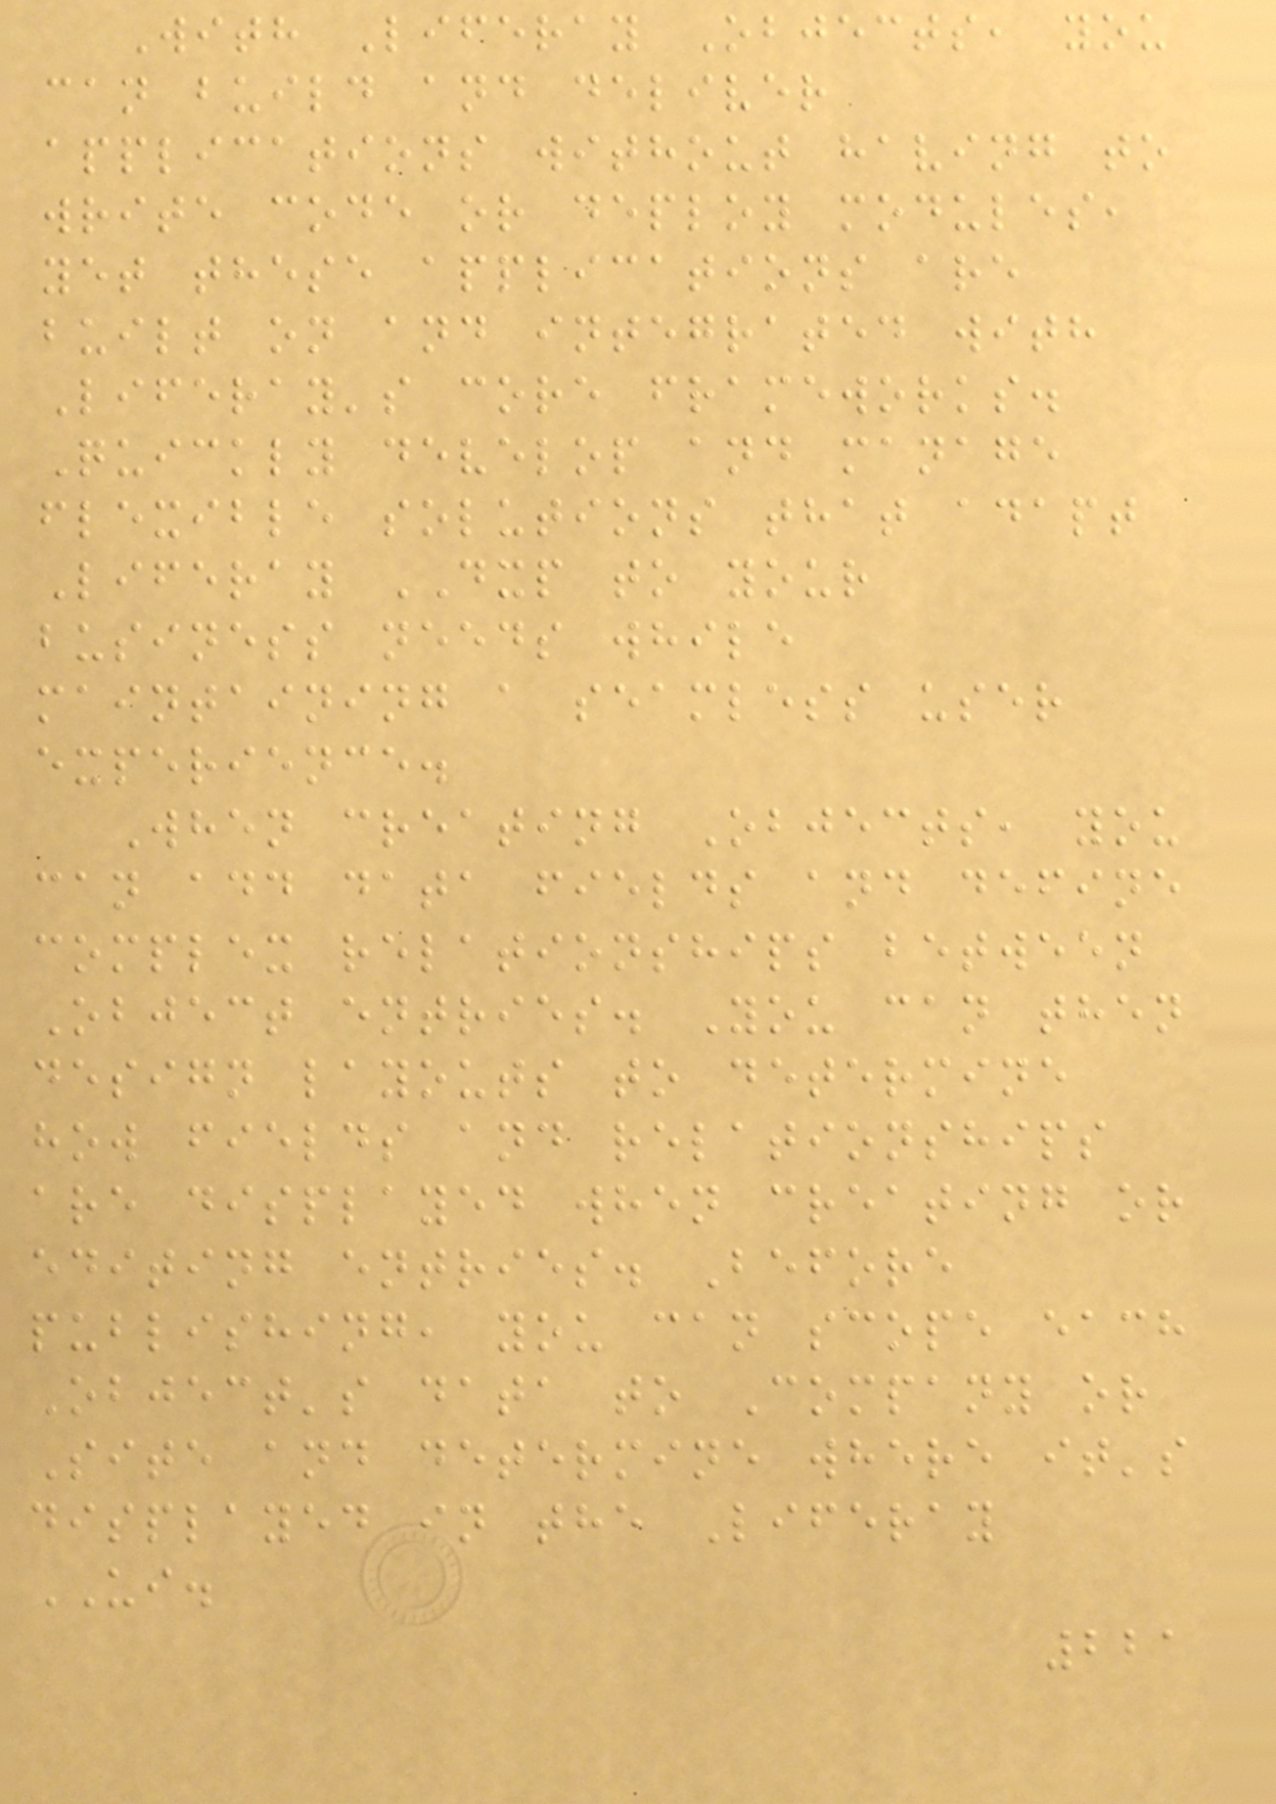With Liferay Objects, you
can build and deliver
applications without having to
write code or deploy modules,
yet these applications are
built on and integrated with
Liferay's core frameworks.
Quickly develop and manage
flexible solutions that adapt
Liferay DXP to your
business needs while
maintaining a seamless user
experience.
When creating Objects, you
can add data fields and define
complex relationships between
Object entries. You can then
design layouts to determine
how fields and relationships
are displayed when creating or
editing entries. Before
publishing, you can scope each
Object's data to Company or
Site and determine where it's
displayed in the Liferay
UI.
221
